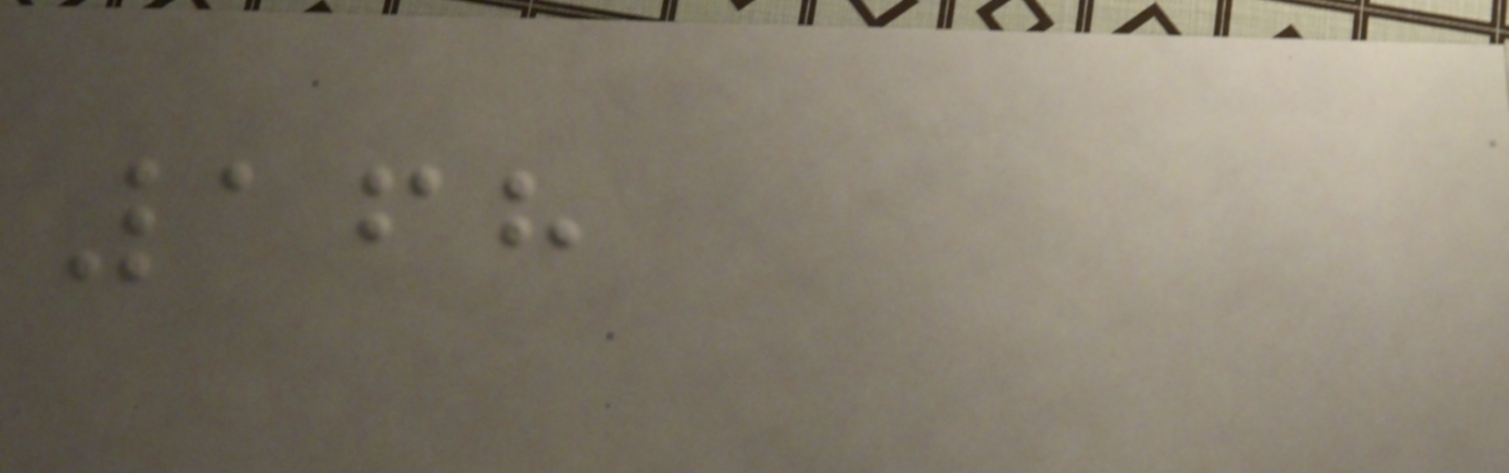168
